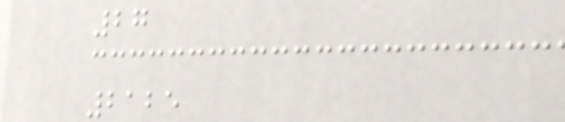27
2125
